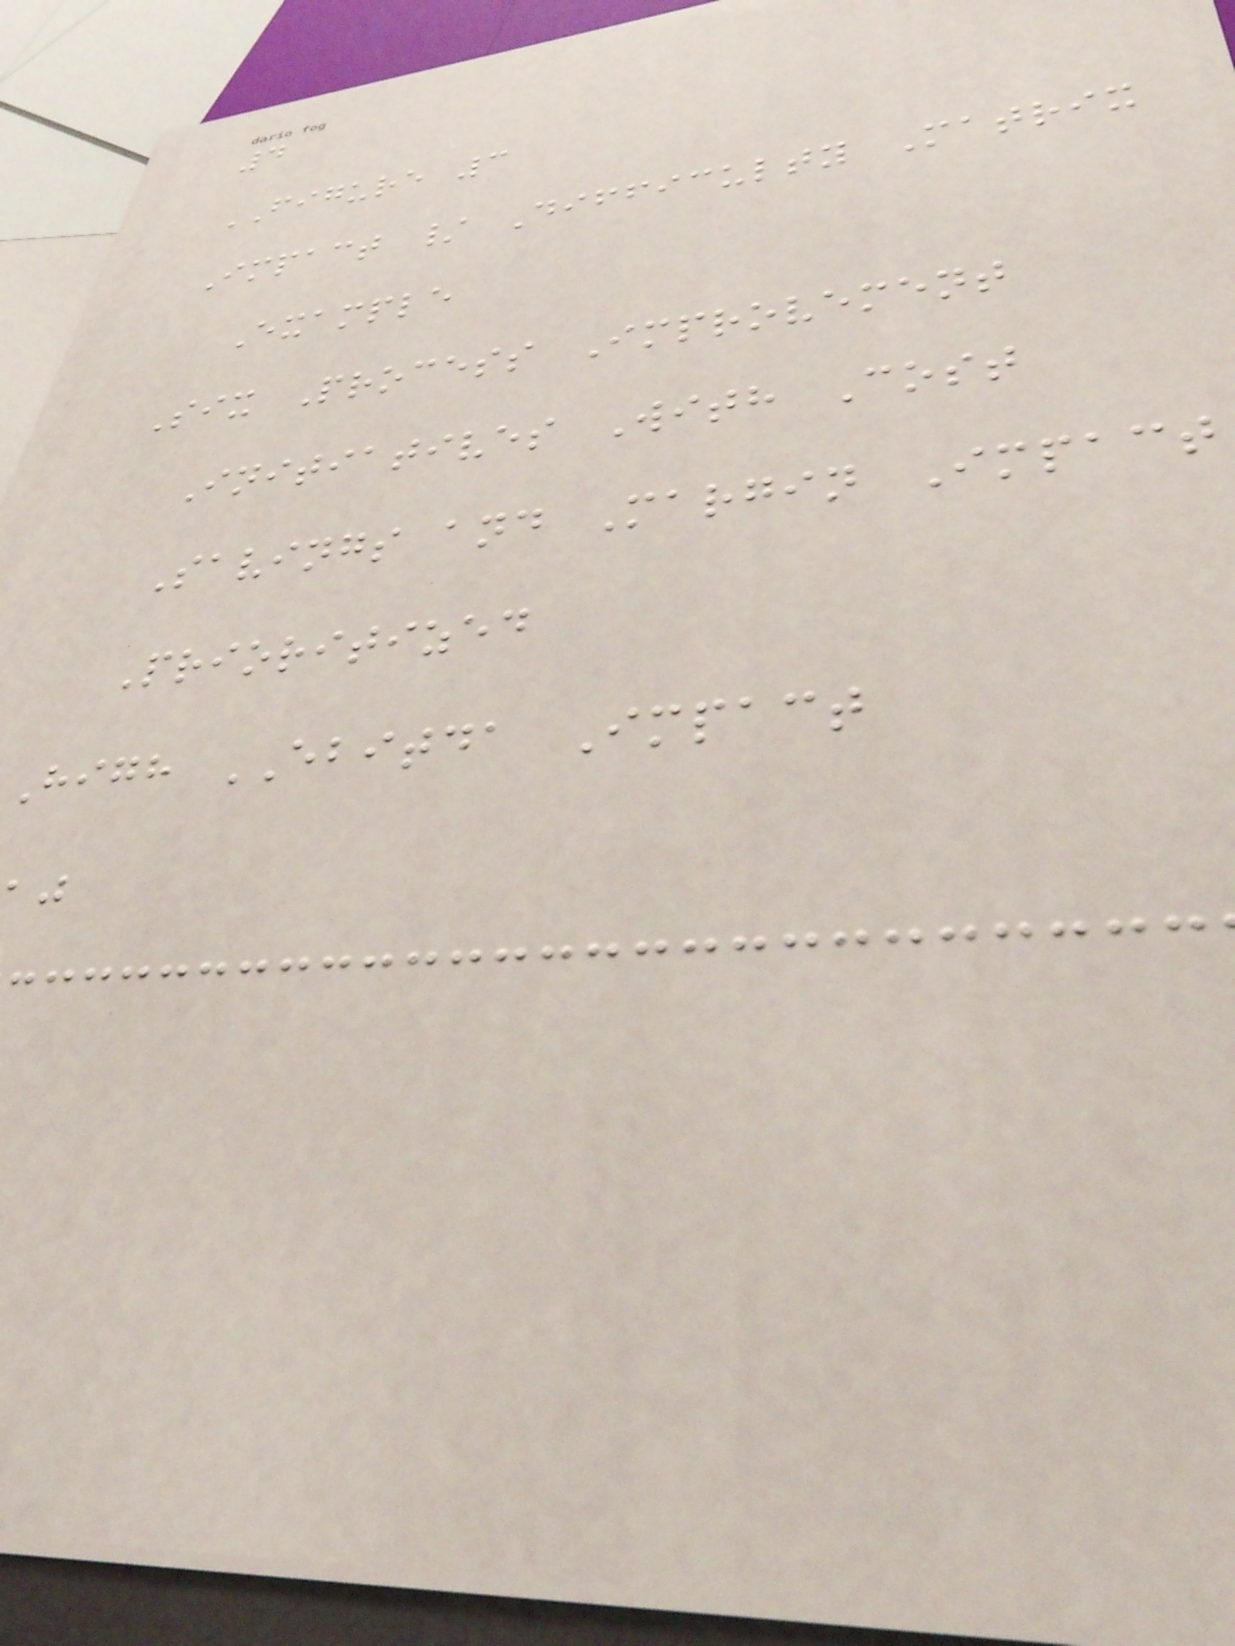4
FIGURE 3
Impact / Difficulty Matrix
Example
Six Process Improvement
Initiatives With Cost
Savings and Margin Impact
Prioritized
High EBITDA Impact
